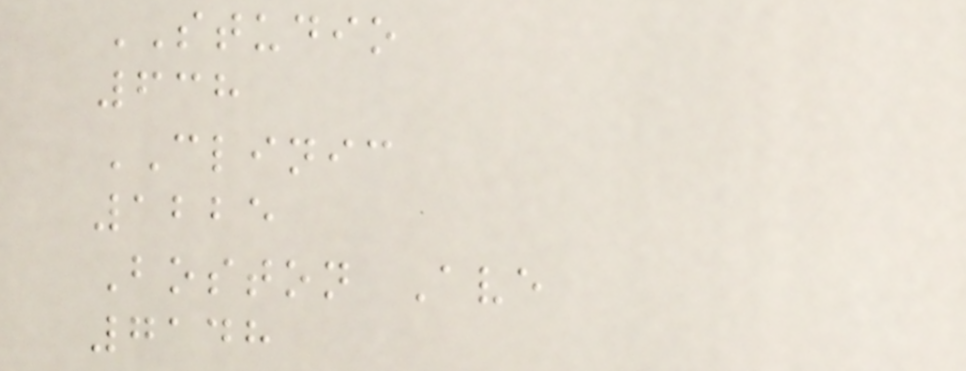STUDIO
638
CLINIC
1225
Boston Ave
7148
